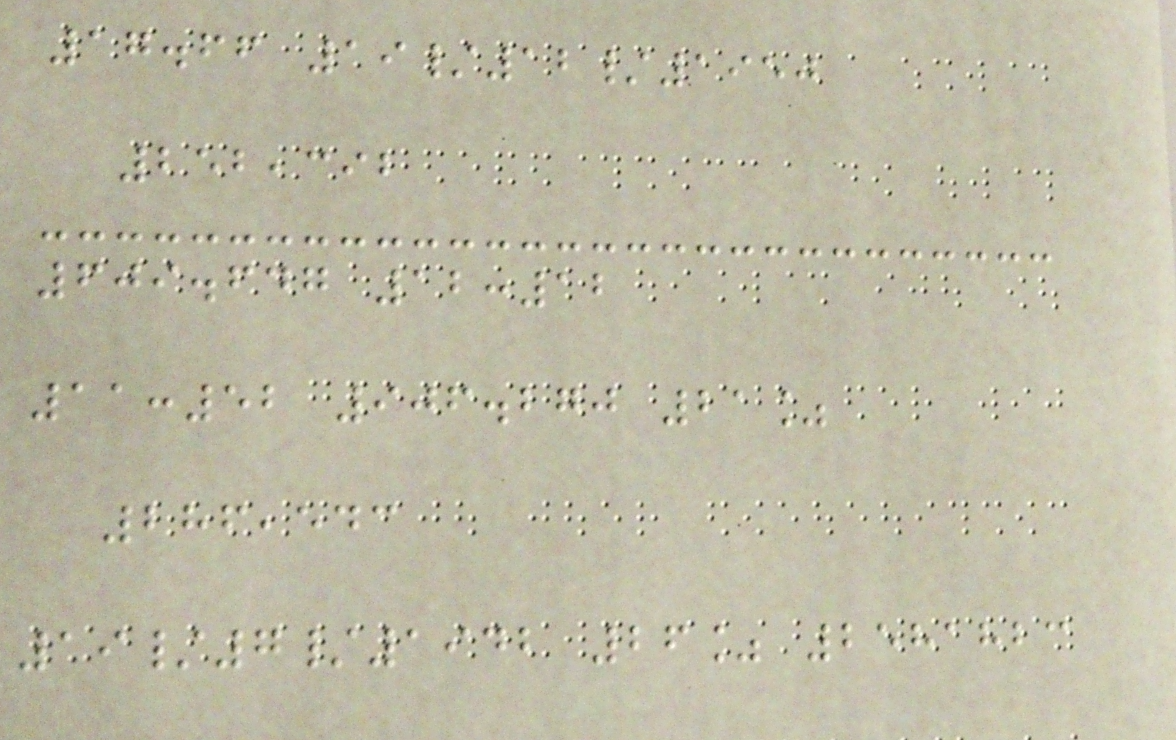17.66 19/12/1950
252,392
609.647 12:12
11:52 906.270 21%
286,543
19/7/1942 26% 2581823
